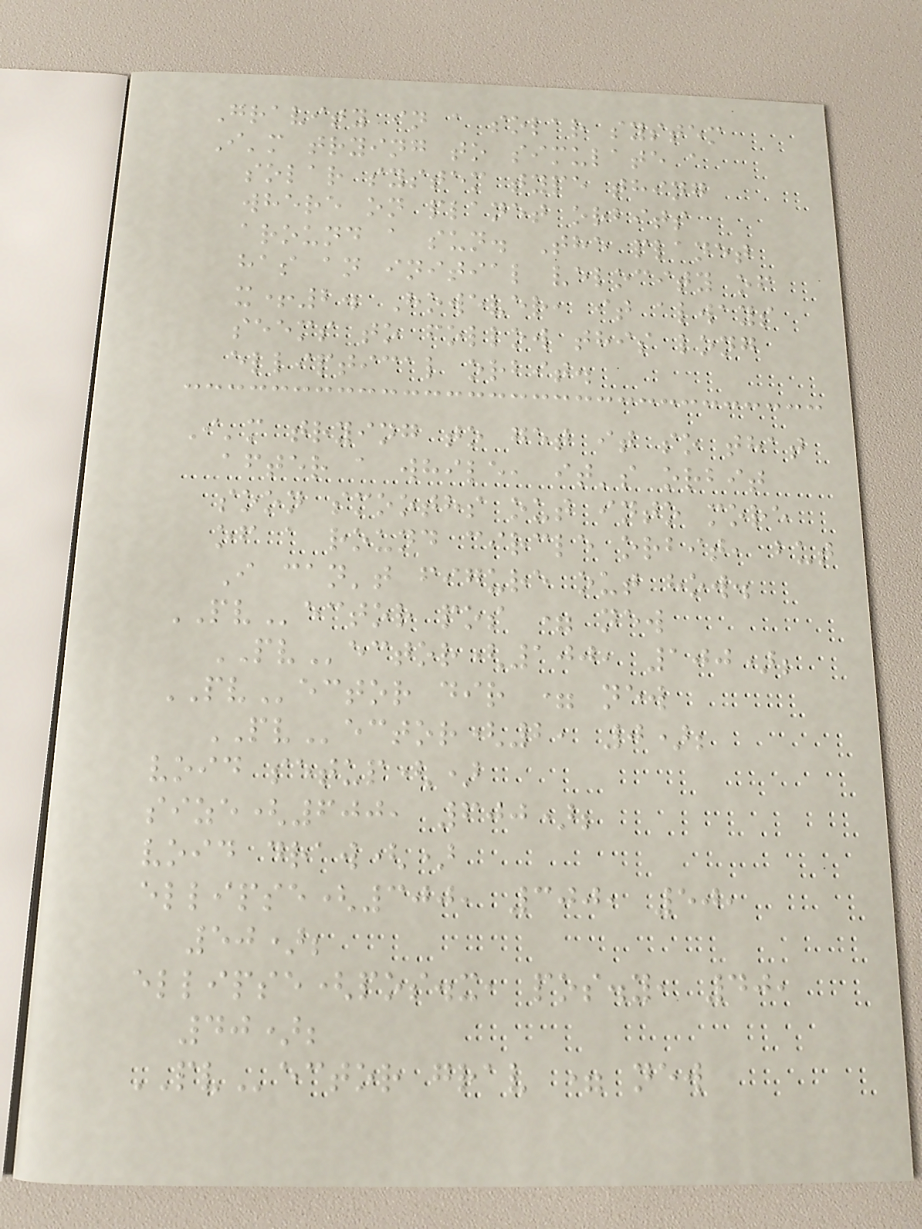Gravity in a solar system
I'm trying to simulate a
solar system type thing
where on planet orbits
around a sun. The planet
has an initial velocity of
x+2. However, it always
seems to follow this long
elliptical orbit.
I'm trying to get it so that
after a while, it's orbit
soon smooths out into more
of a round circle orbit, but
I can't figure out how.
PVector pos = new
PVector(100, 100);
PVector dir = new
PVector(2, 0);
void setup()
size(600, 600);
void draw()
ellipse(300, 300, 50,
50);
ellipse(pos.x, pos.y, 40,
40);
PVector grav = new
